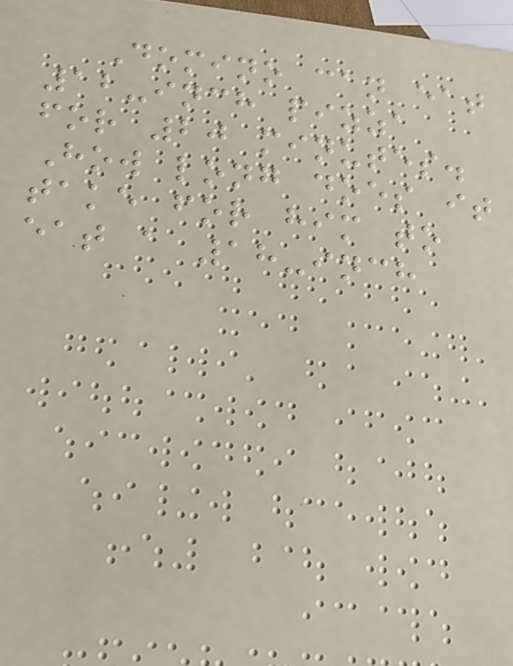Domino can eat
12-inch pizza
for 20 minutes.
How long does it
take for him to
eat a 18-inch
